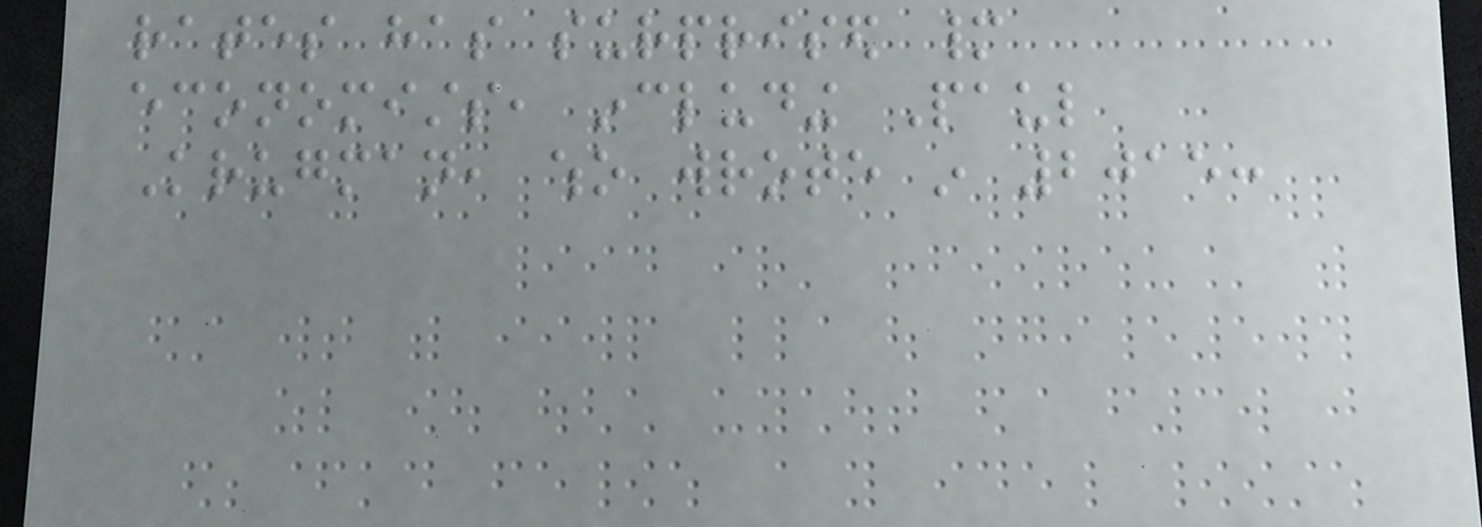rates has surprised many
economists, including Paul
Krugman, who wrote in 2015:
